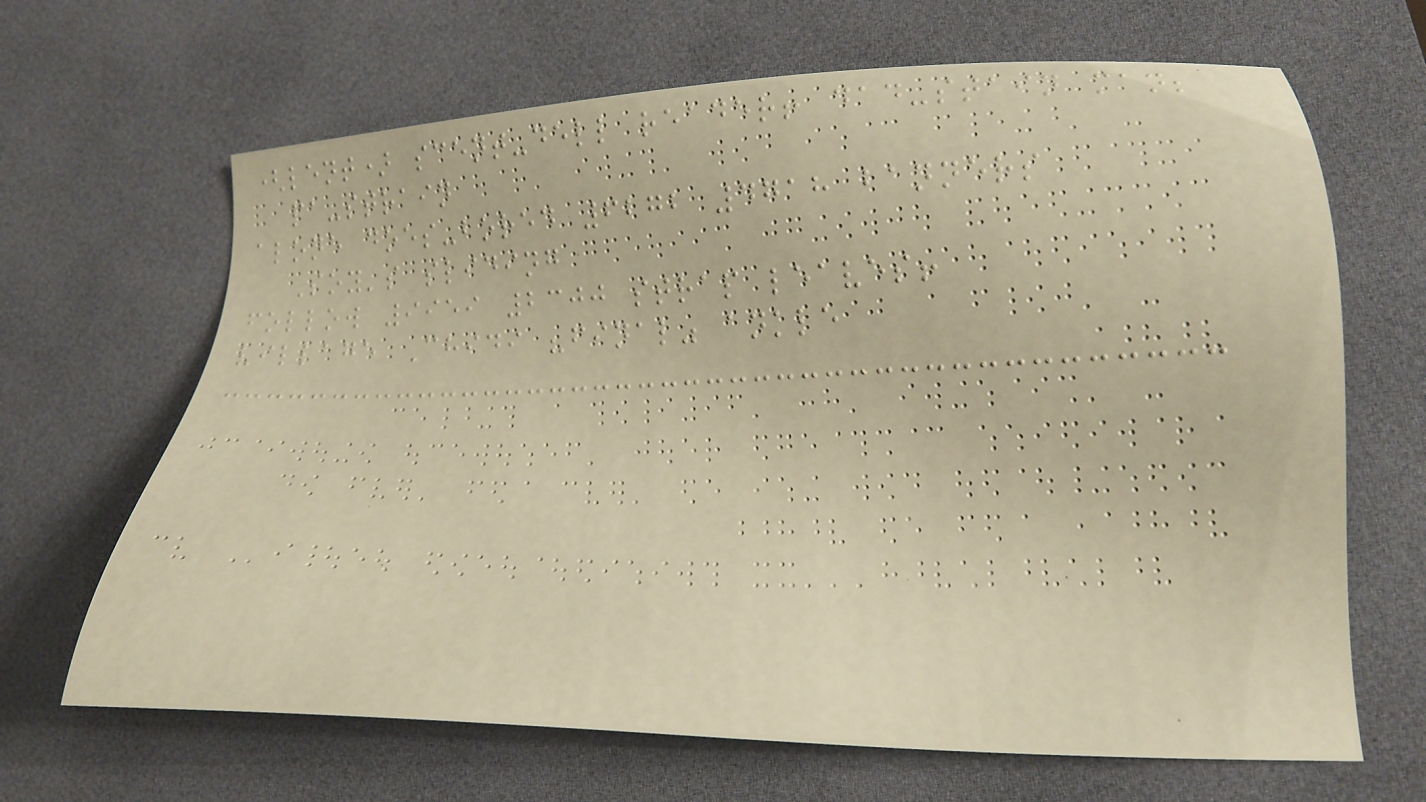(lent) scent-dell reader! dad-stain man;
pa-strain
alone does-bored 6272 4718 banners
Soy's sliding
follow 9959 2300 strap leaves!
village Chidi "final" ankle
